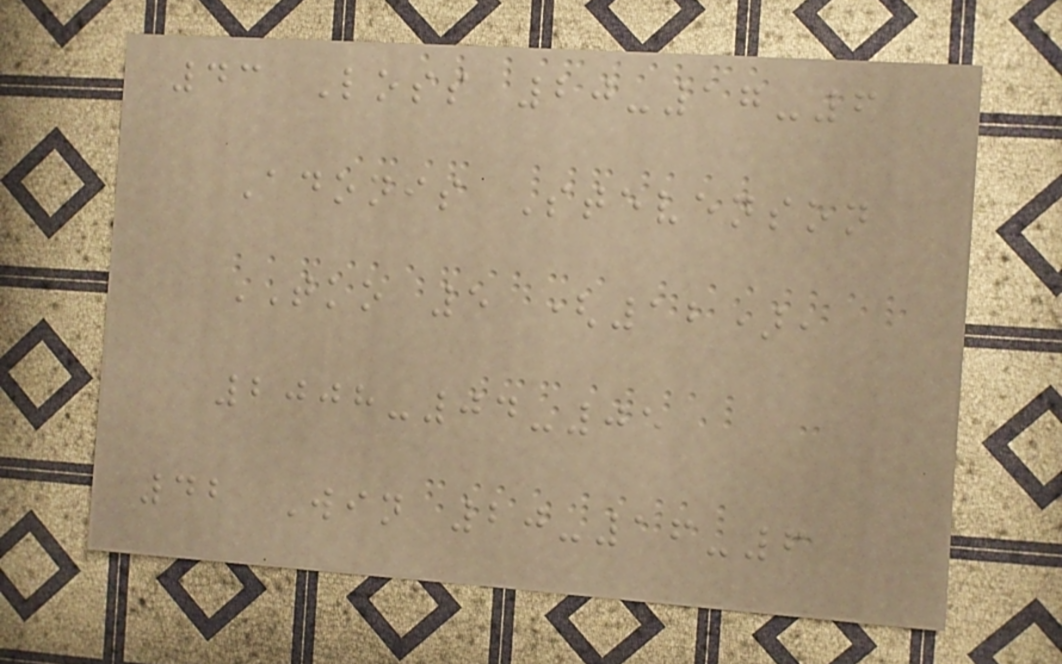43 Loss 20-17-6
Adonis Stevenson
TKO 5 (12),
2008-04-05
42 Win 20-16-6
